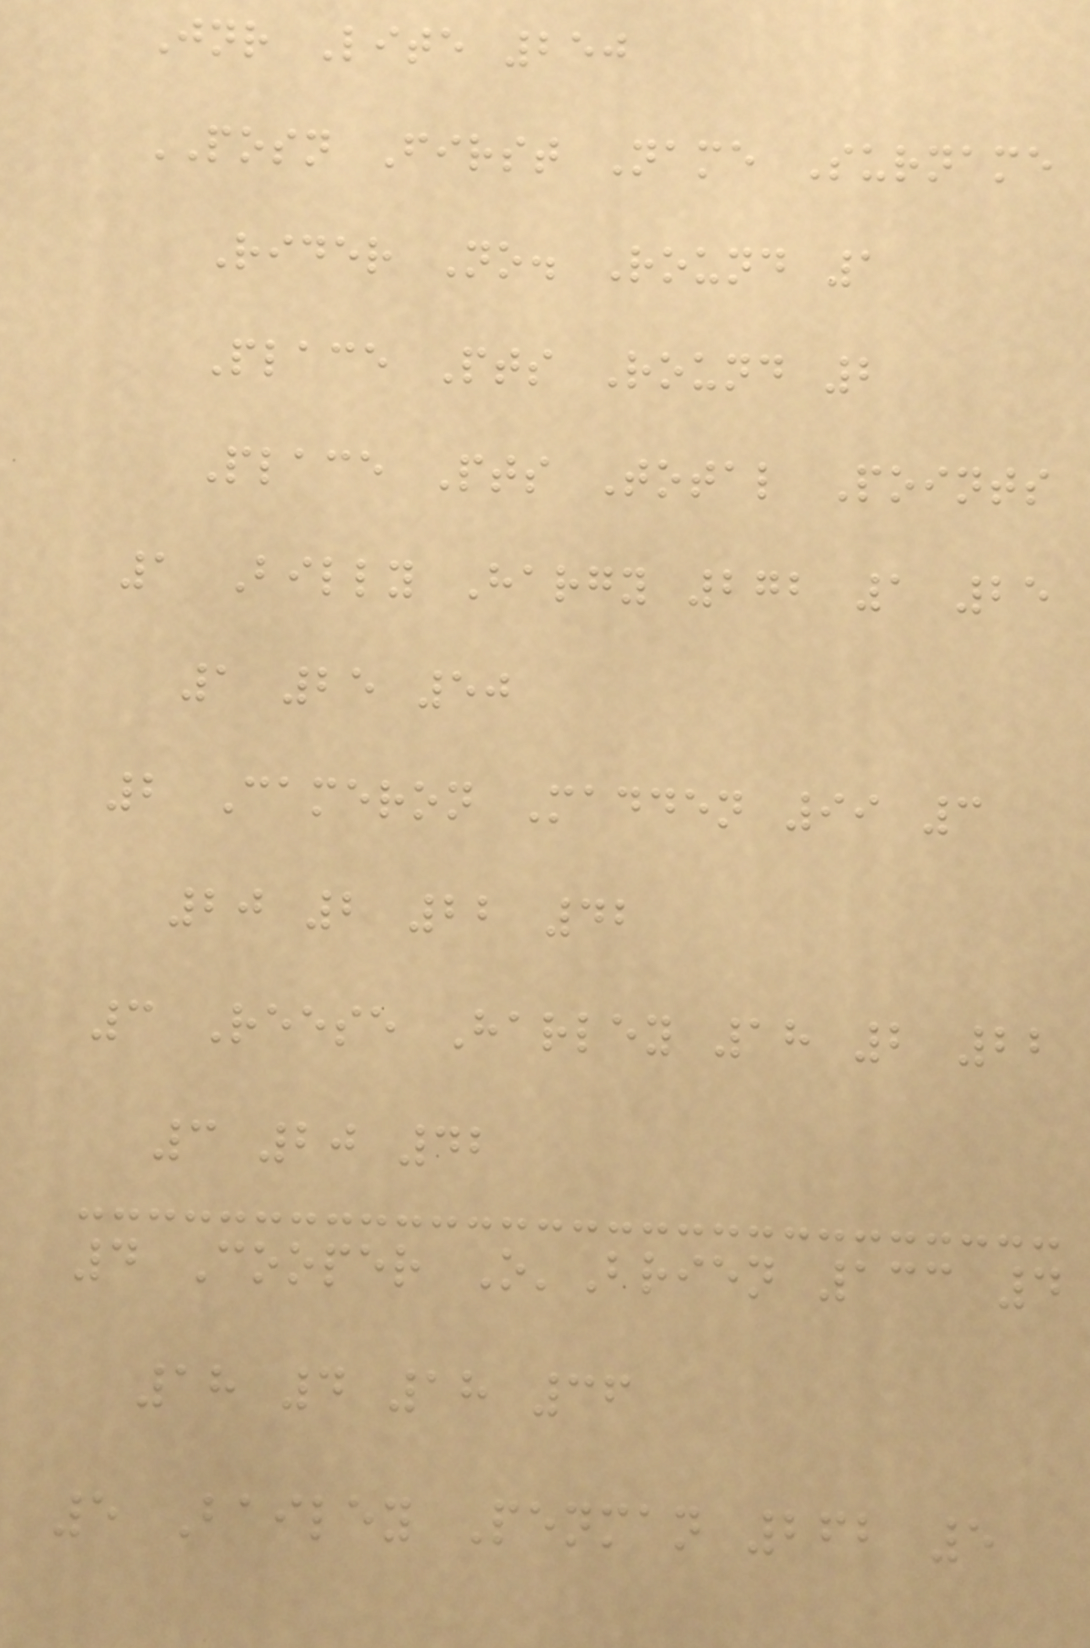Jnr Lite 250
POSN First Name Surname
Rider No. Round 1
Place Pts Round 2
Place Pts Total Points
1 Billy Hargy 272 1 25
1 25 50
2 Cameron Madden 99 3
20 2 22 42
3 Reese Harley 18 2 22
3 20 42
4 Cooper O'Brien 133 4
18 4 18 36
5 Bailey Penman 262 5
